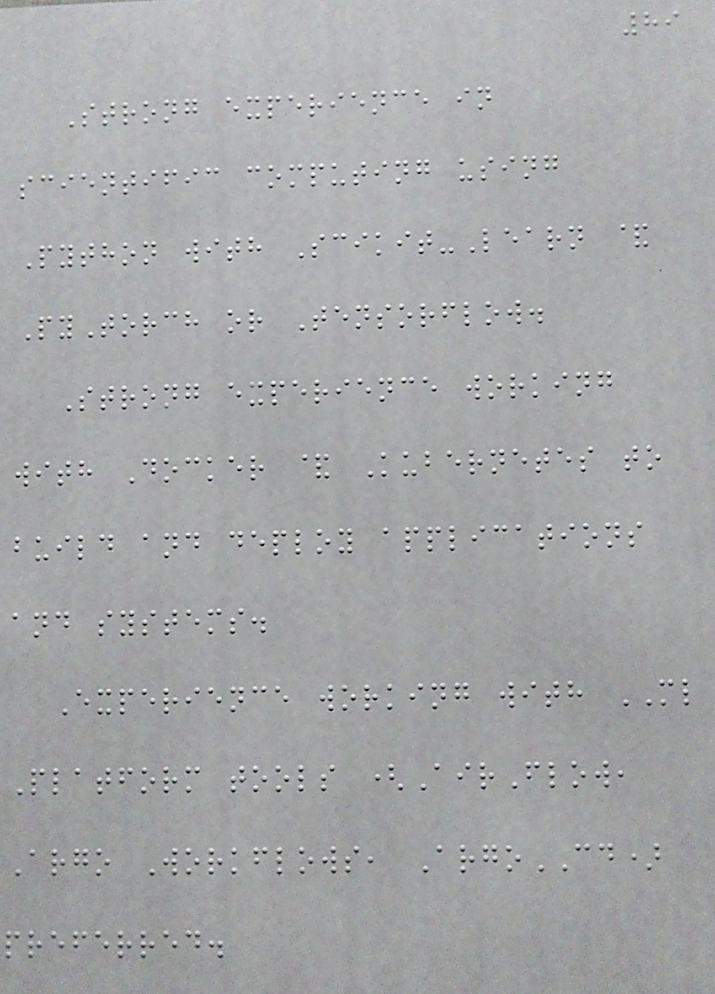89
Strong experience in
scientific computing using
Python with Scikit-Learn &
PyTorch or Tensorflow.
Strong experience working
with Docker & Kubernetes to
build and deploy applications
and systems.
Experience working with ML
Platform tools (AirFlow,
Argo Workflows, ArgoCD)
preferred.
